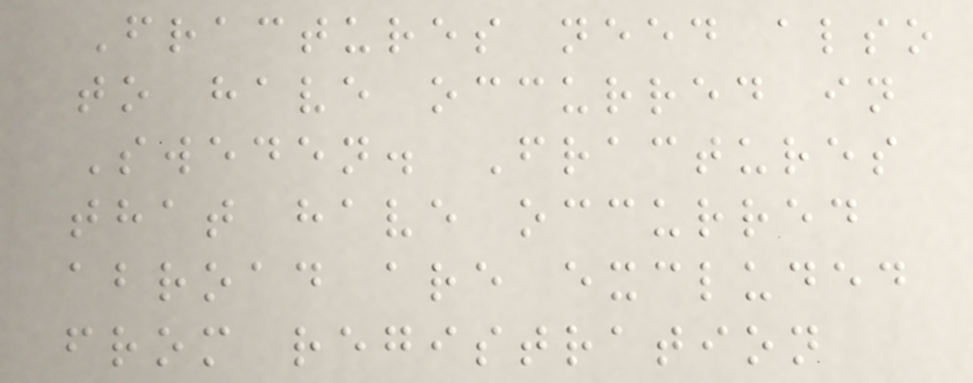Fractures need also
to have occurred in
Sweden. Fractures
that have occurred
abroad are excluded
from registration
